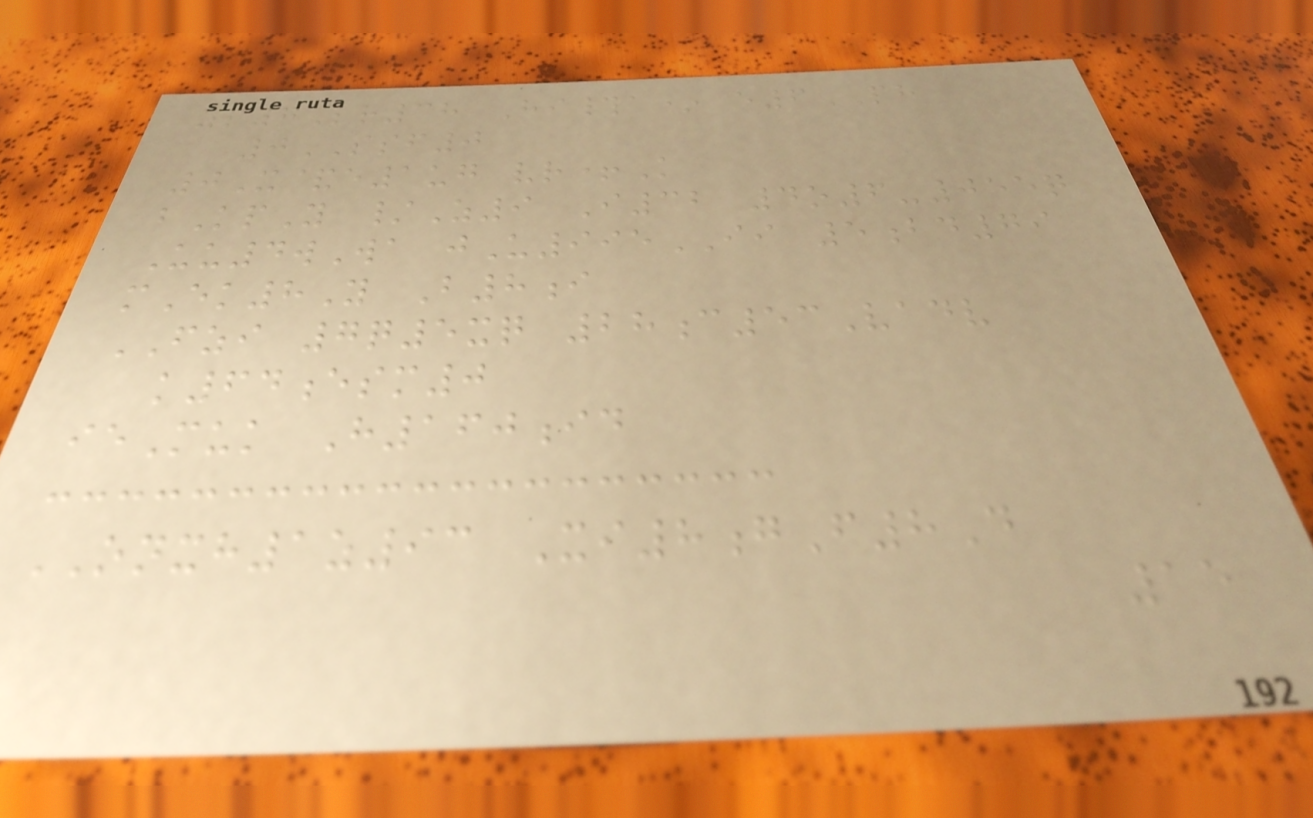zp7Lr38 Hi#a* e6PH
0SSF0
0X&e1ug vr+K
bKpY /Z9 I32 4o6-055q
Uu4wWa jU995II 5bd79
mEk8Y B8i
FZI 7q5xq 28c53Vadv
k64esm0
ieMuk H160id
ONXH1z93 Xi8gF8D
15
